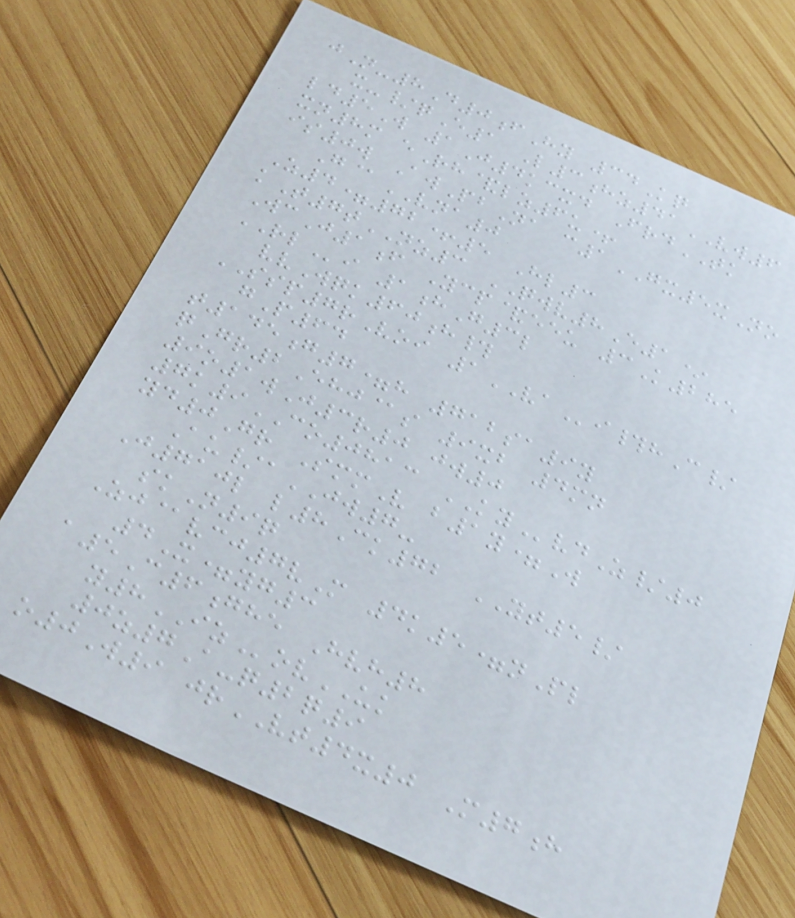jN-8D0fHy 34Kq
x-/qE1 L3hz41VW6
ld5W 1J4kcxd FrdTK
xn8m eRh&lz6u+
is0w AwPbNa c1GX5xNo
G@VNA0
Z4=72+5 Hl3
kT7tNZ3 QWV8E1*
WcJ1f Ycp&eeu 3K285
RLi 1hG3l
vvWqk60h#
SSP7rVoi 1VAi#hC/
gP64
t145g7=h 712sa9y
qGr2Ehj@s 9xb 4mn
9o1wJ3r0 jw0
7k9CO0813 KYvdZ/0
yd0Gr SmmV b1y=W
Au/aJW7-
J710l l8Ck72 YT5/
skN9q
Zj@vcj7vM 4k5=nPl
4X=yg3
a5C6ghe Hvh8
y8IZovUK
0z7A-q2q9
o0W9 jrVT4x0 M7h
